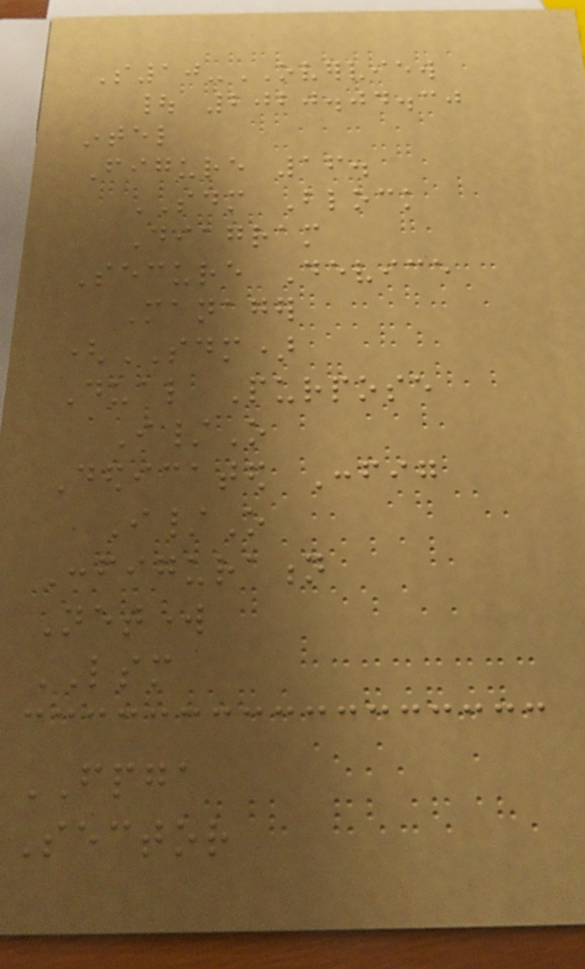S10-OVERVIEW
| 2020.04.30
intel
Figure 16.
SDM Block
Diagram
Secure Device
Manager
(SDM)
Dual Purpose
I/O
Dedicated Config
I/O
Configuration
Network
LSM
FPGA
Sector
